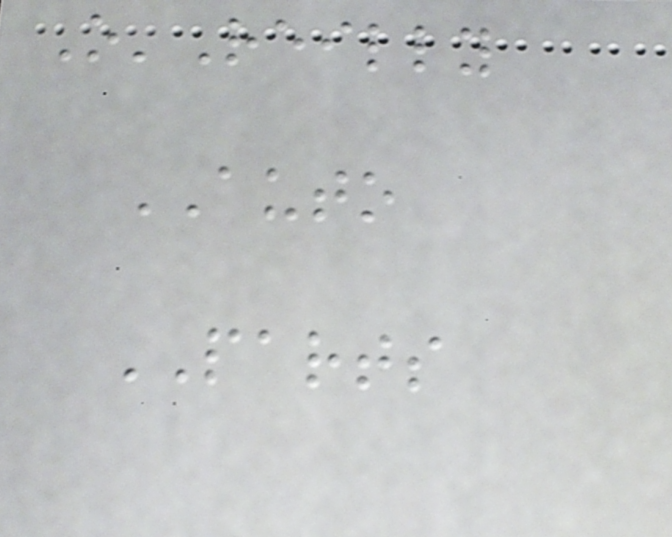O'Reilly
AUTO
PARTS
